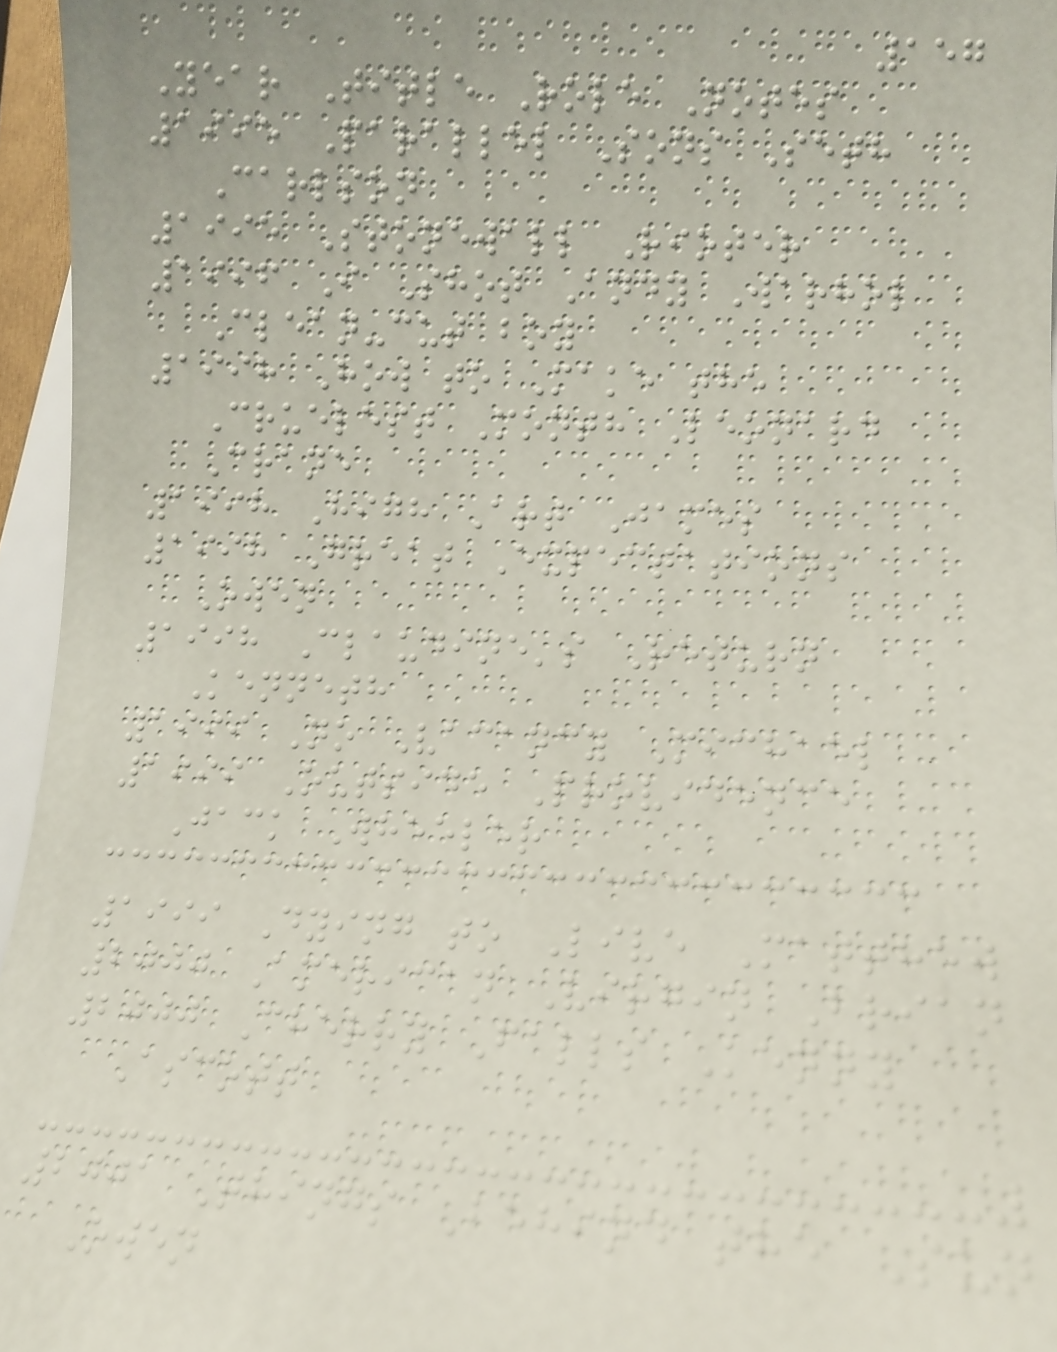157
Year Title Role Notes
1995 Parallel Sons Seth
Carlson
1995 Stonewall Rioter
1996 I Shot Andy Warhol
Clean-cut boy
1998 How to Make the
Cruelest Month Leonard
Crane
1998 High Art James
1998 Great Expectations
Owen
1998 Claudine's Return
Kenneth
1999 No Vacancy Michael
1999 Outside Providence
Jack Wheeler
1999 Dying to Live Matthew
2000 American Virgin Brian
2000 Cherry Falls Kenny
Ascott
2001 Things Behind the Sun
Owen
